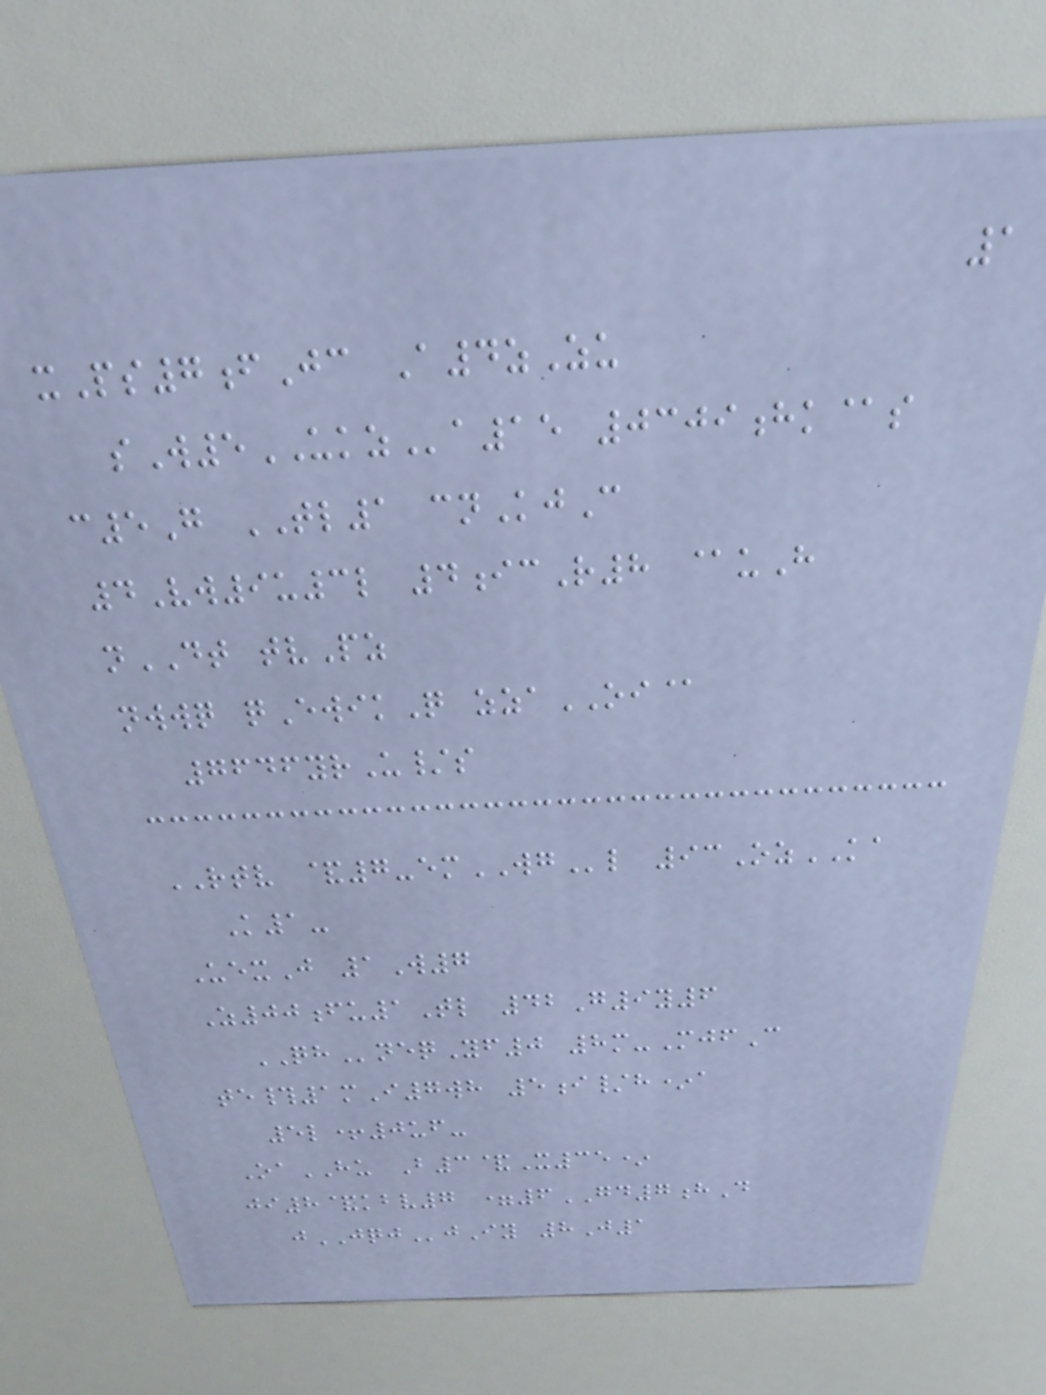1
xPs7fJc A4zZu
sW5UKZa15 0309hk@s
c5G TL1 cnKjC
4Vw9u3l 4icR8 @uH
nDT tvPz
nwwq qEwikQ zzaOI@
7646yrU/s
RTV &7-emWGl 93OzKA
K1-
UexJ 1W7
Z00fu1Tl 42G9y6
QHneqYf0 8m-MjfC
te#1mI7wh 5i/h*a
5l+0uf-
OaHU B3&X35*
ji8&kbv7 =6GD7hD
jJQJjIy 8J1
